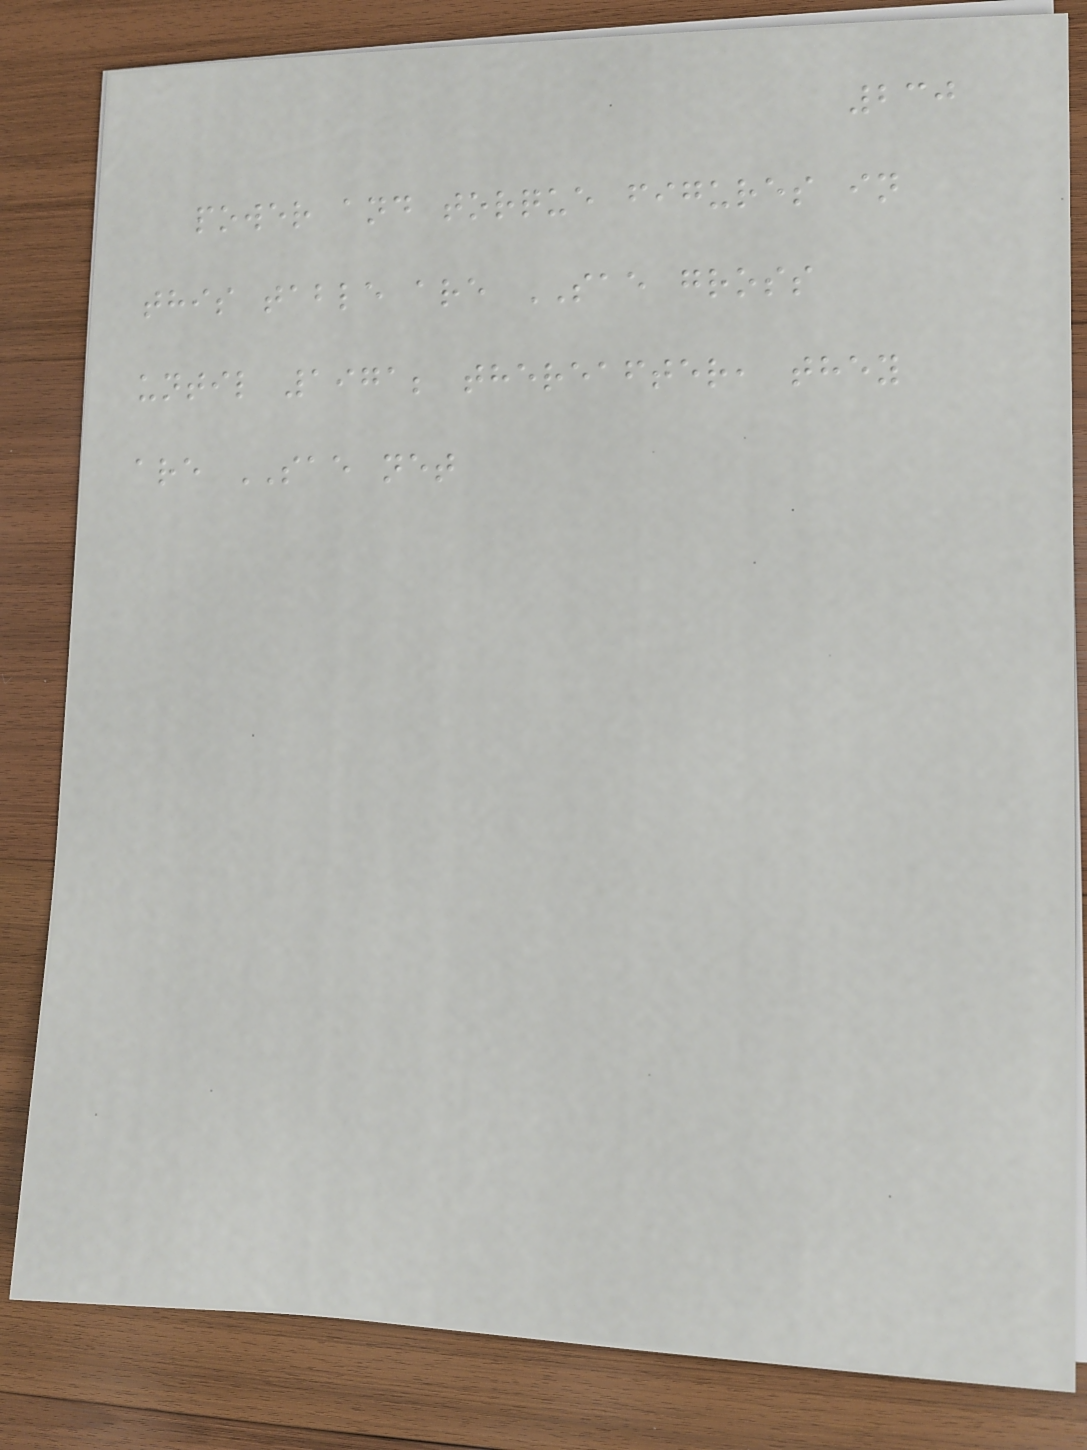230
power and torque figures in
this table are SAE gross
until 1971; thereafter, they
are SAE net
